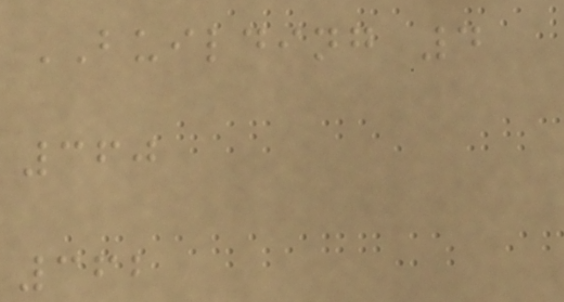BUILDING 4
360
362
